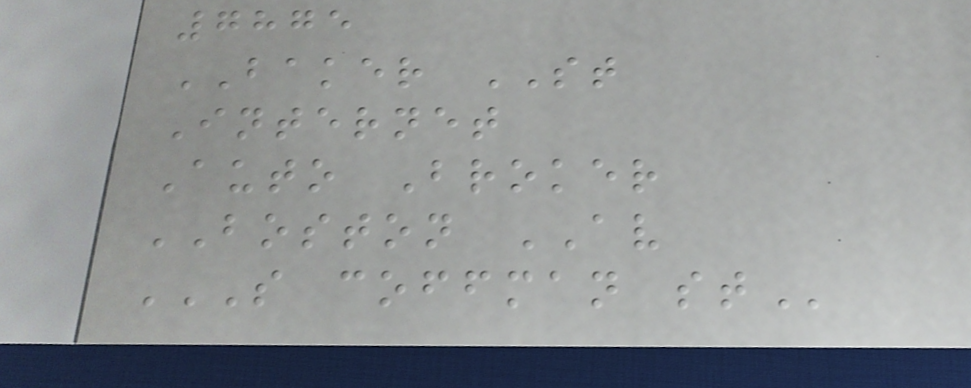7875
BAKER ST
Internet
Auto Broker
BOSTON AV
S COFFMAN ST
